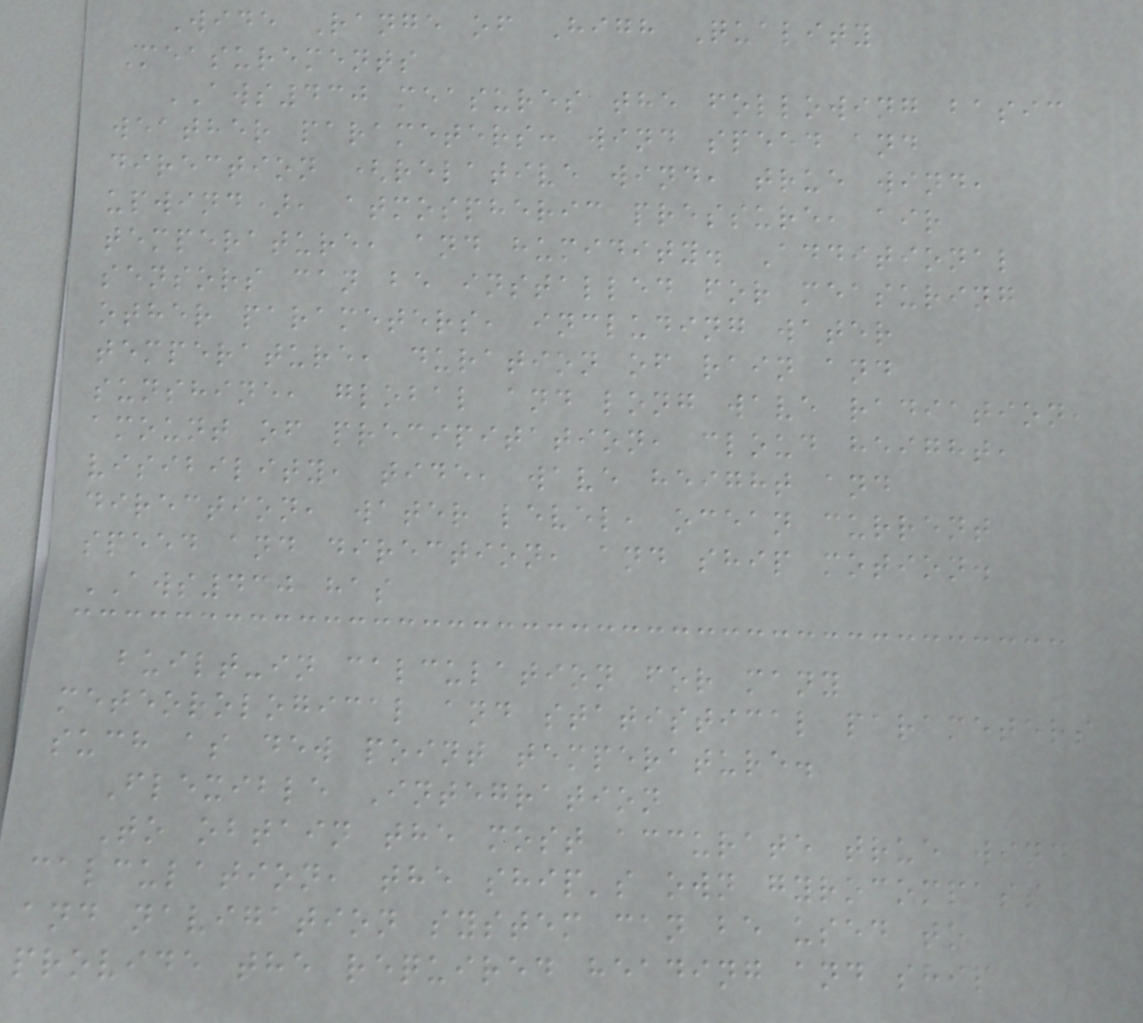Wide Range of High Quality
Measurements
AWS430 measures the following basic
weather parameters: wind speed and
direction (relative wind, true wind,
upwind), atmospheric pressure, air
temperature, and humidity. Additional
sensors can be installed for measuring
other parameters, including water
temperature, duration of rain and
sunshine, global and long wave radiation,
amount of precipitation, cloud height,
visibility, tide, wave height and
direction, water level, ocean current
speed and direction, and ship motion.
AWS430 has
built-in calculation for many
meteorological and statistical parameters
such as dew point temperature.
Flexible Integration
To obtain the most accurate true wind
calculation, the ship's own gyrocompass
and navigation system can be used to
provide the required heading and ship
